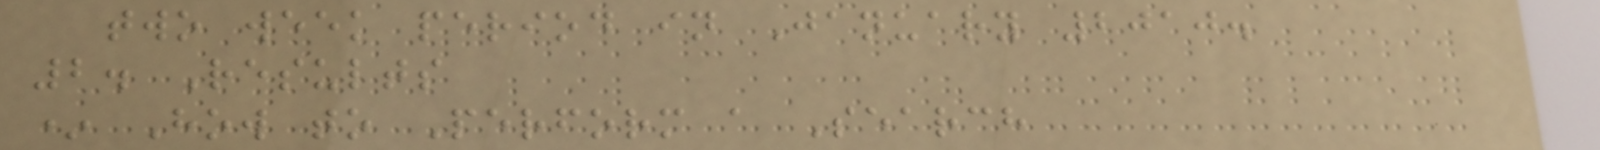two week period in January 2010.
2. Results
* How to Perform a Search
